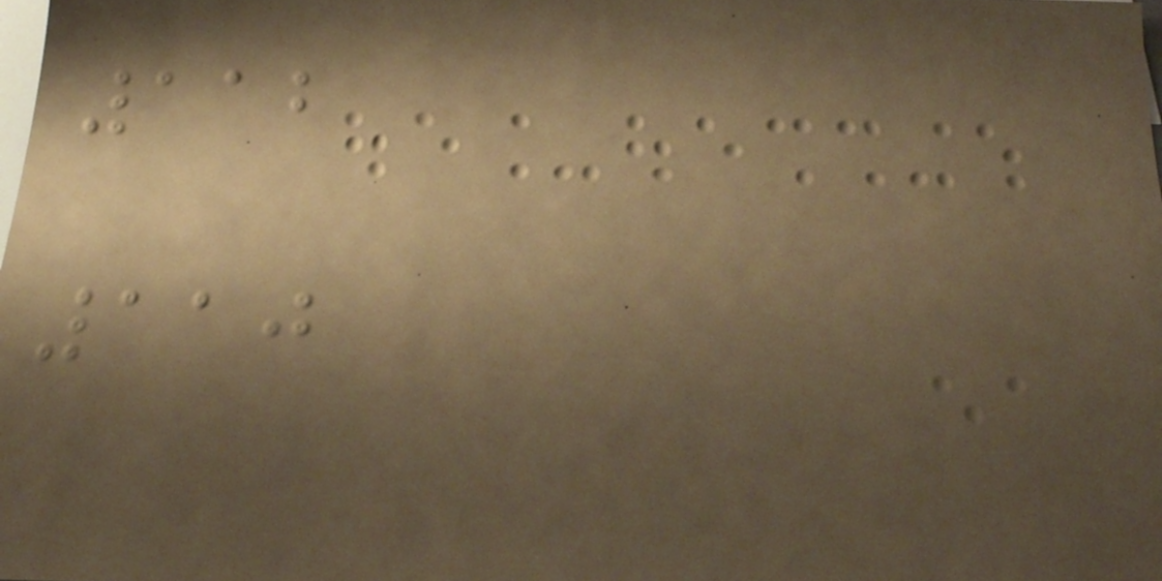112
110
